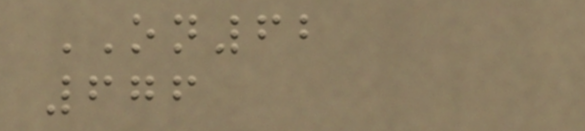ON62
676
